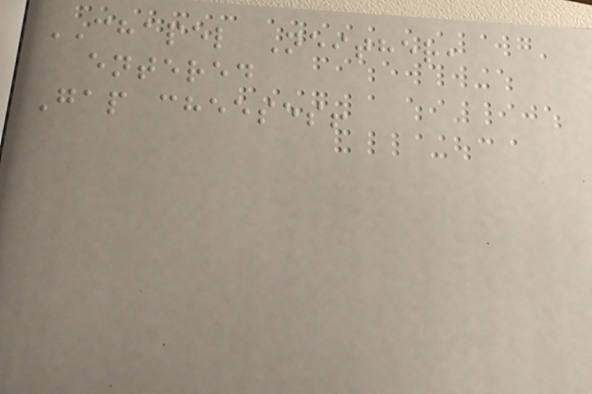CHAPEL Neither,
entered
Gap cheeses!
